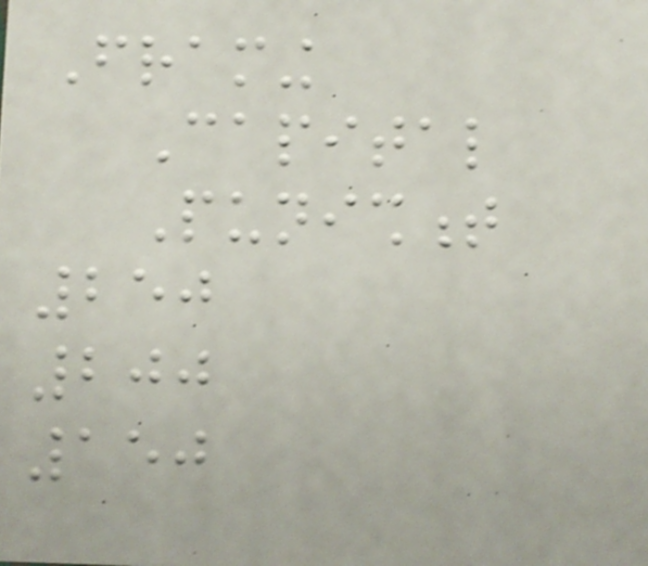Framing
Capital
Punishment
250
200
150
